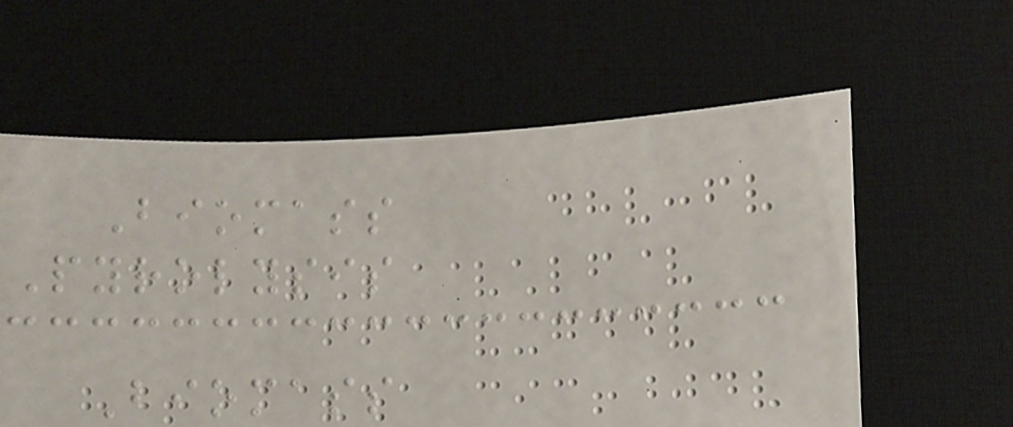Biomass
Pyrolysis
Biomass
